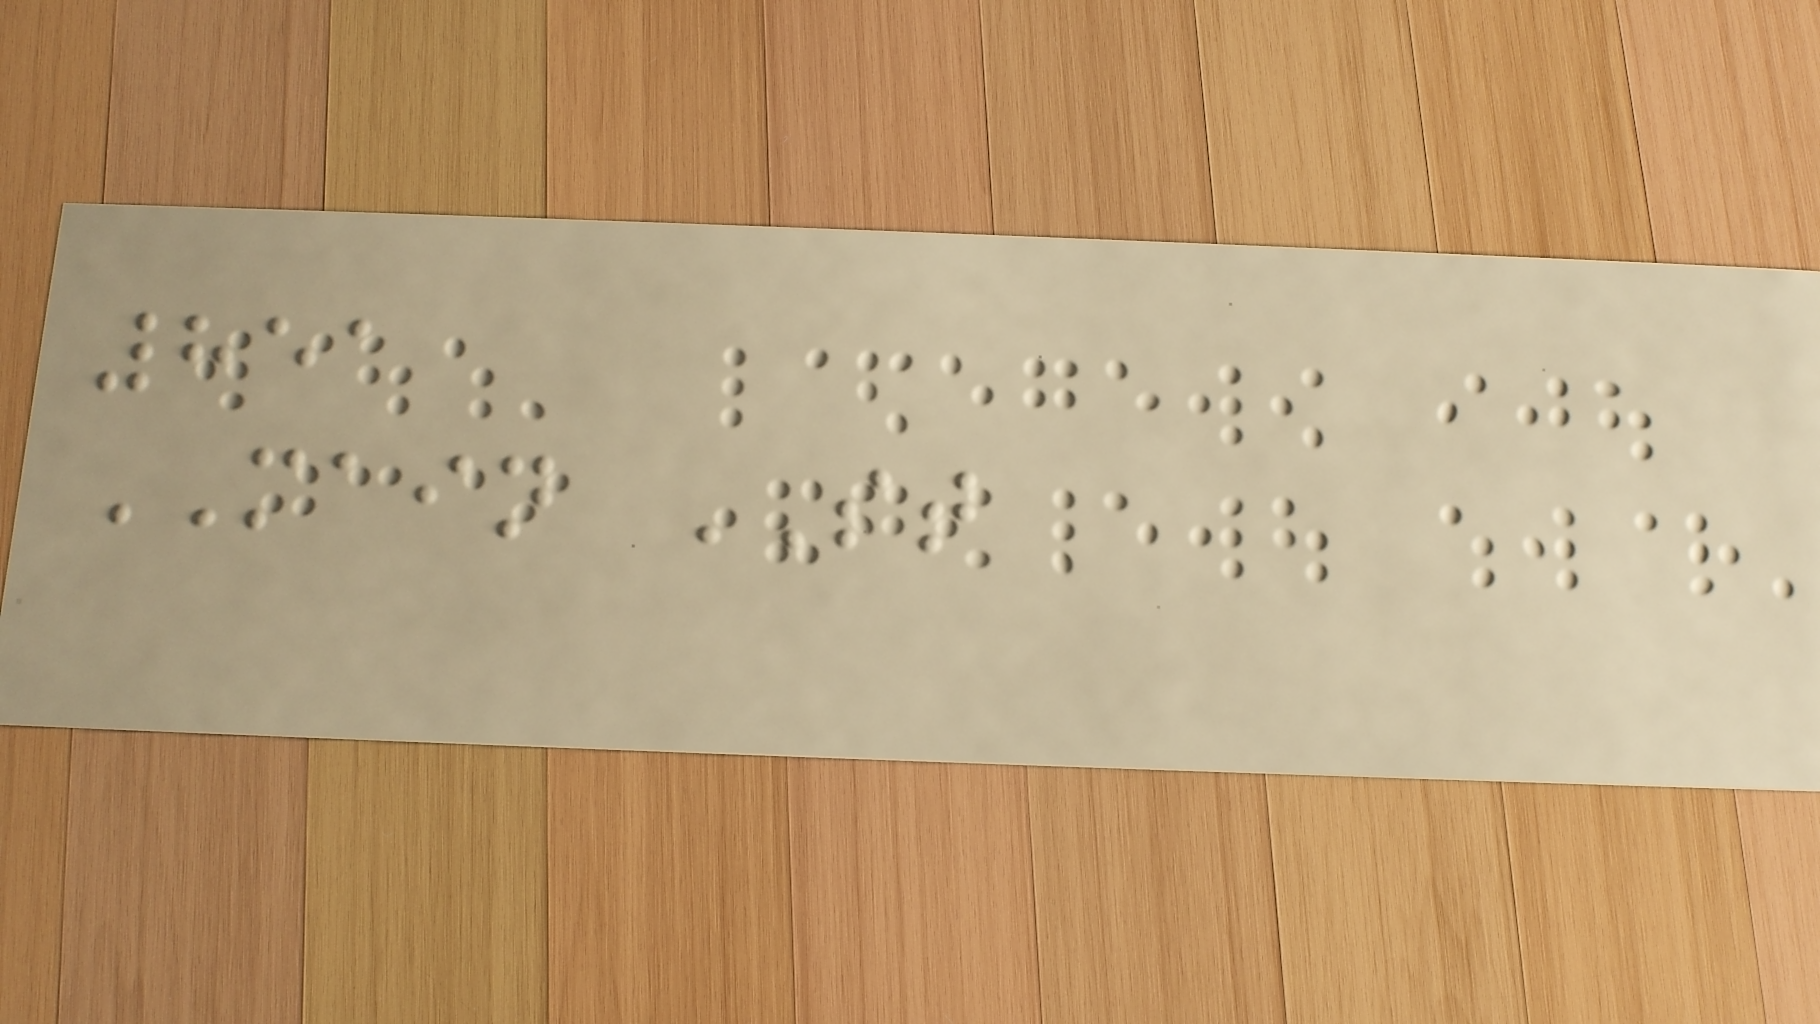851
MAIN ST
